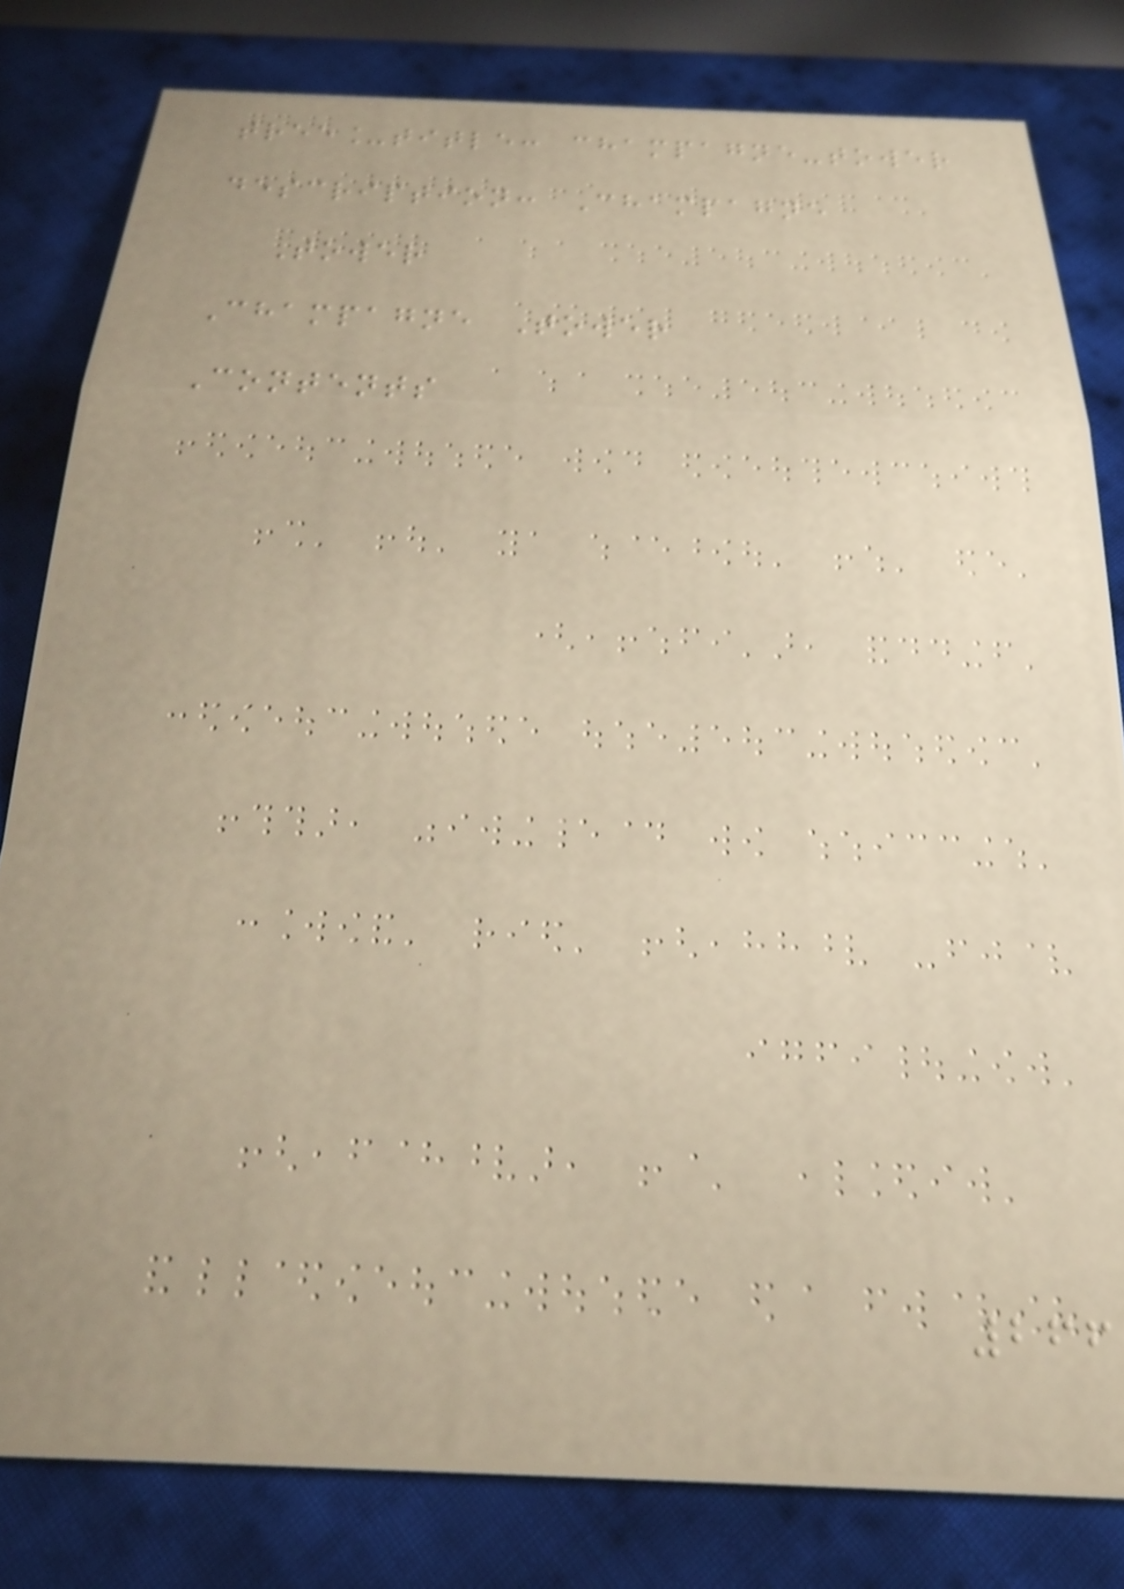tree_title: champagne-tower
description: Champagne
Tower
Champagne Tower
Contents
266
